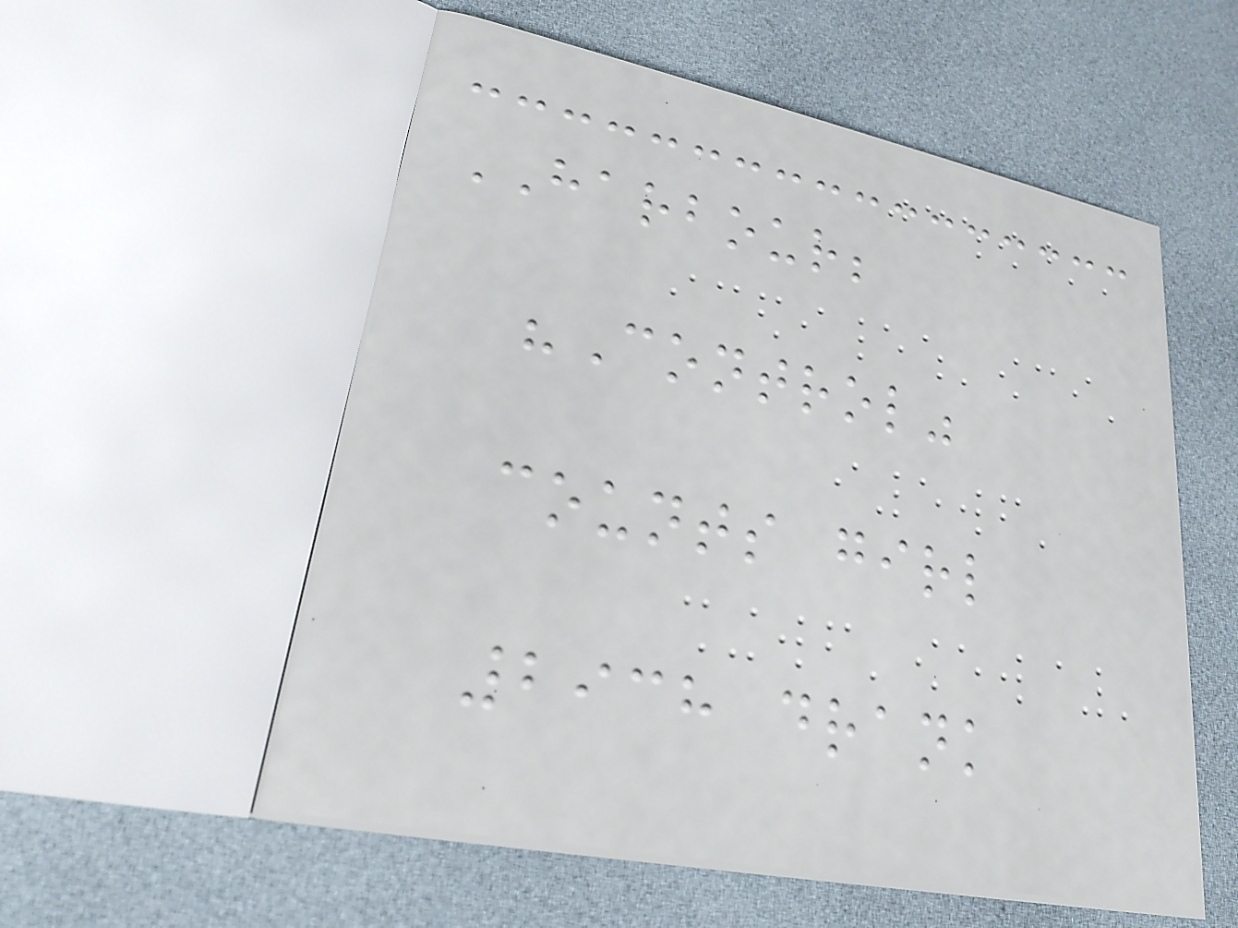HARBOUR;
"Control"
counts girl
2938 drank
